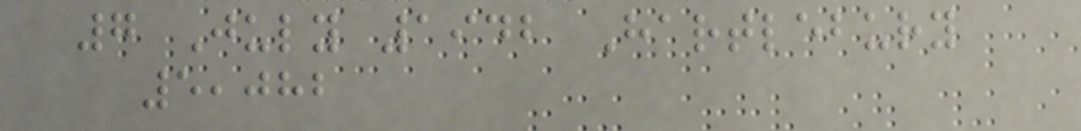7 July 1942 Hartlebury
5,082
